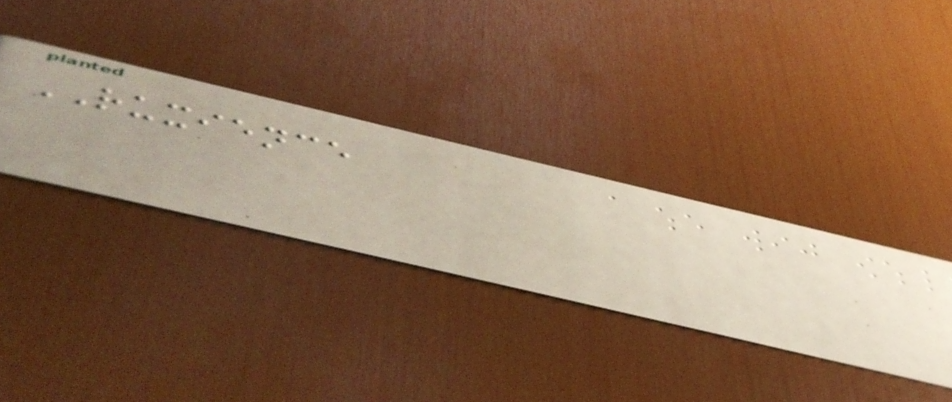RUXIENCE
